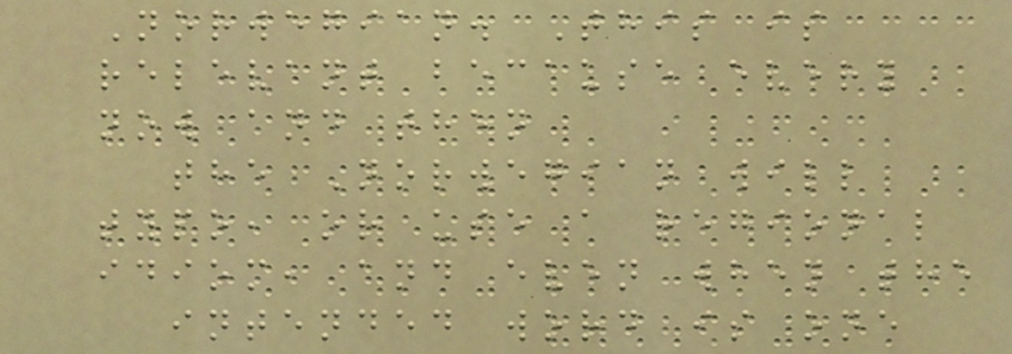Norwegian. This is
relevant because every
now and then
the Norwegian will
typo, or use a regional
idiom, and even when the
intended word is one
